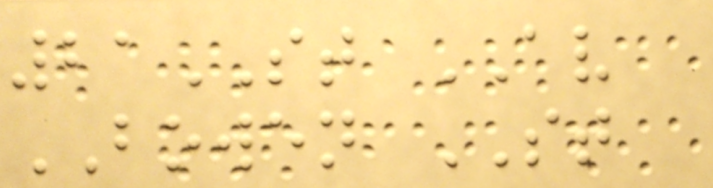21ST AV
BOWEN ST
